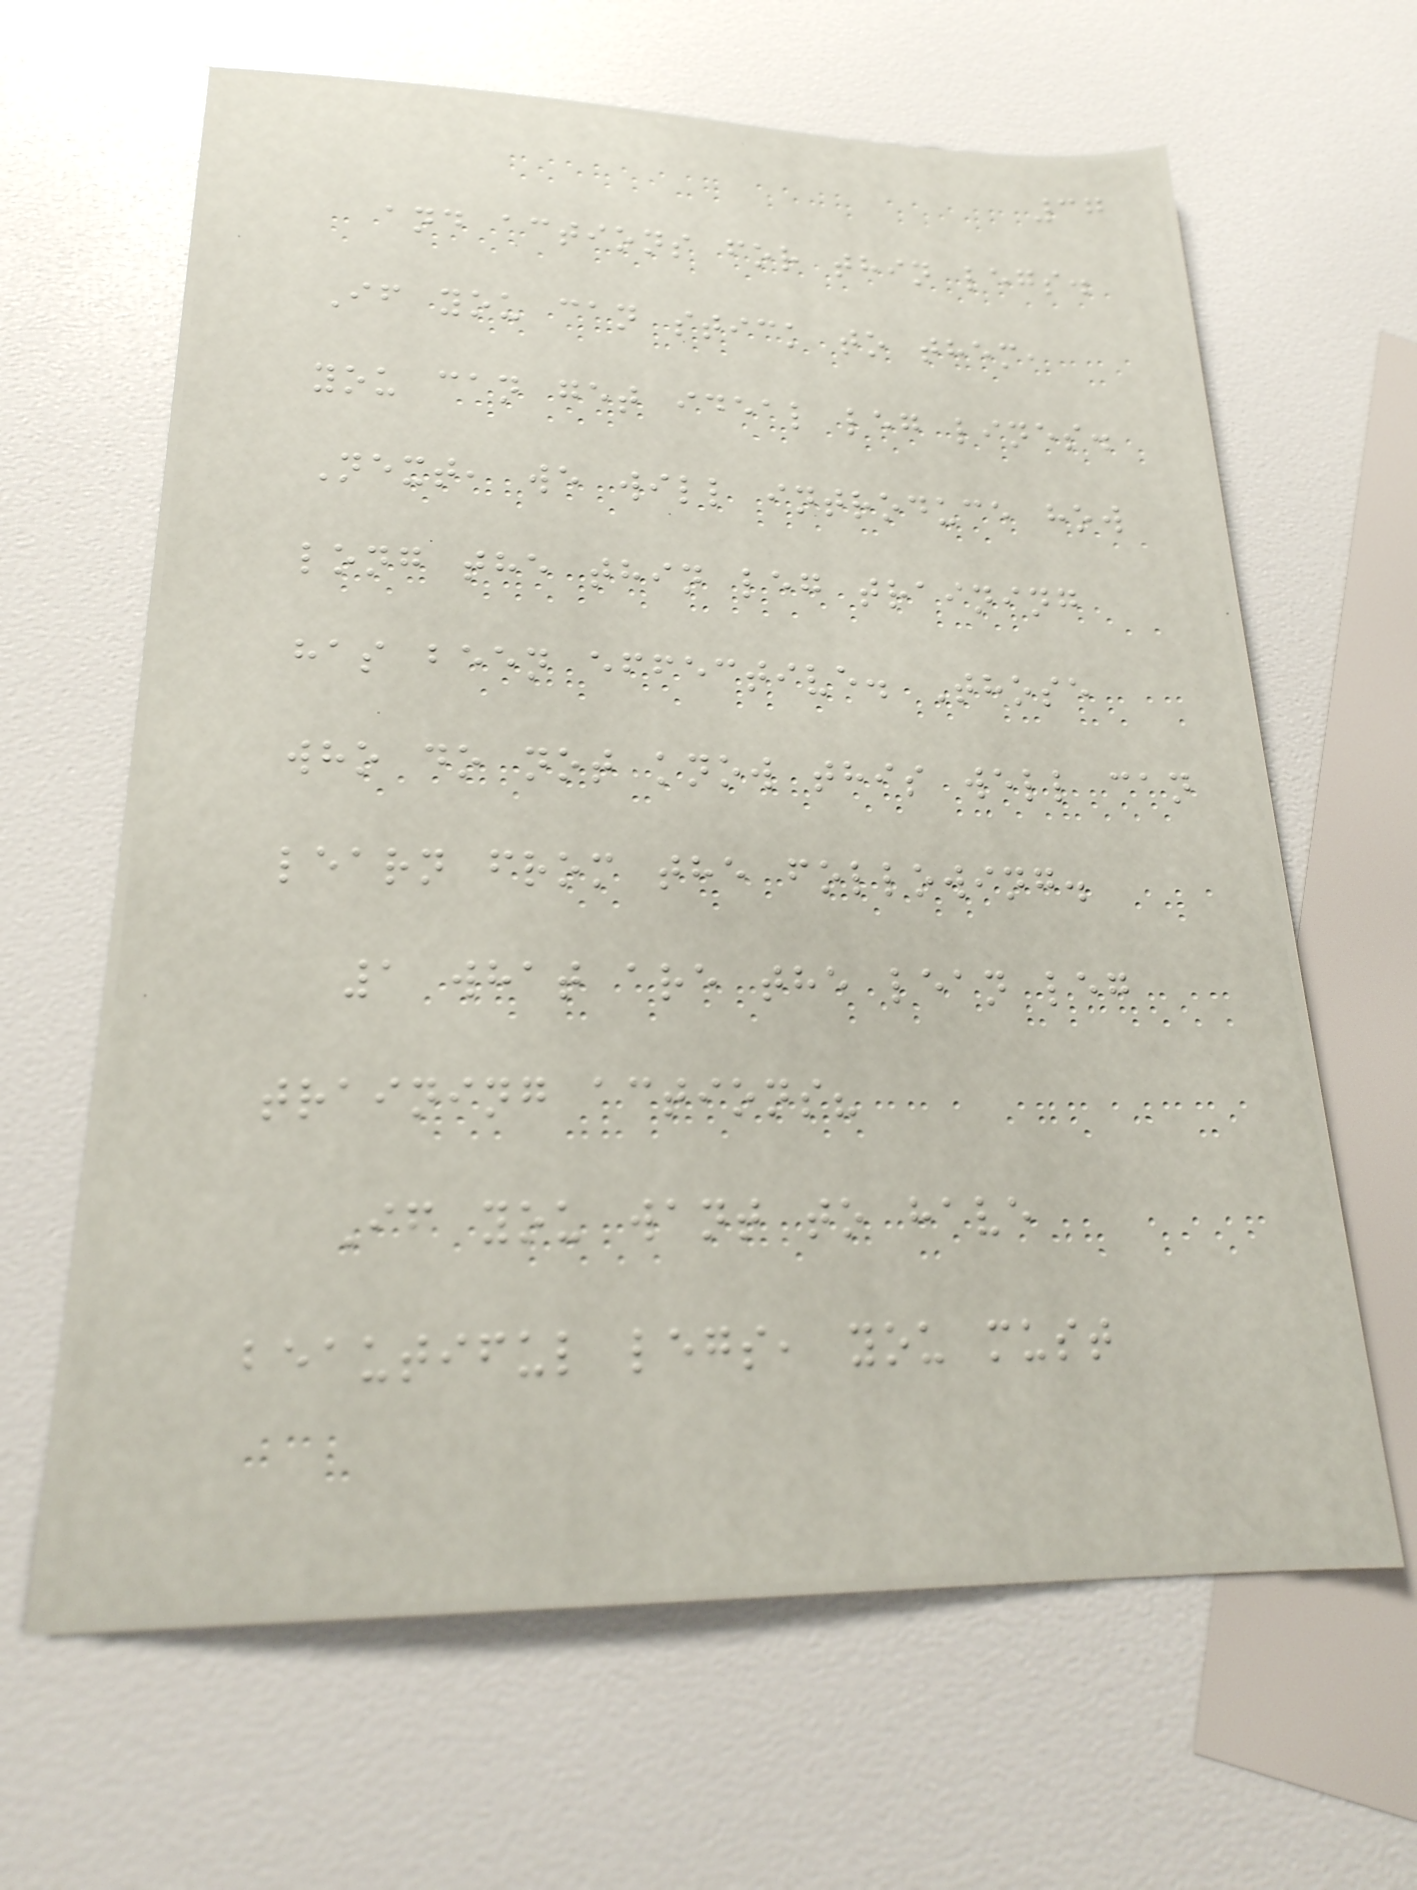37
and actions for thin legs.
If you can stick to them,
you can get ideal leg lines.
Next, we will introduce how
long the thin leg training
has been effective. Those
who do not know this well can
learn from the following.
1 what are the lean leg
training actions?
If you want to have
beautiful legs, you must
